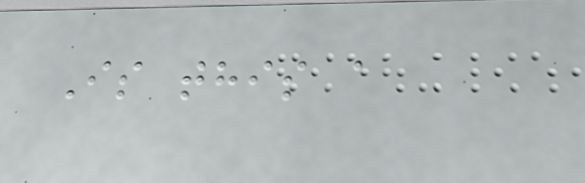Is this a
